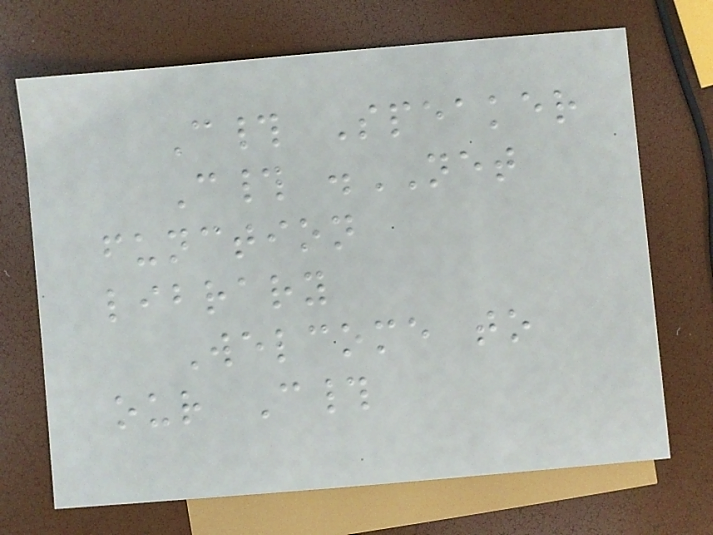C# Speaker
C# .NET
function
library
Welcome to
our C#
